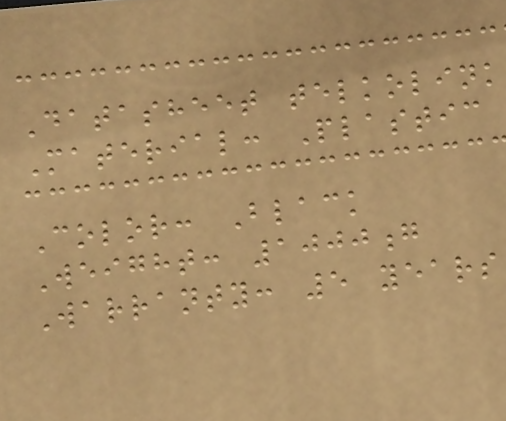Datasheet telkolink
Material: Plastic
Color: Black
Weight: 1000g
Warranty: 5 years
